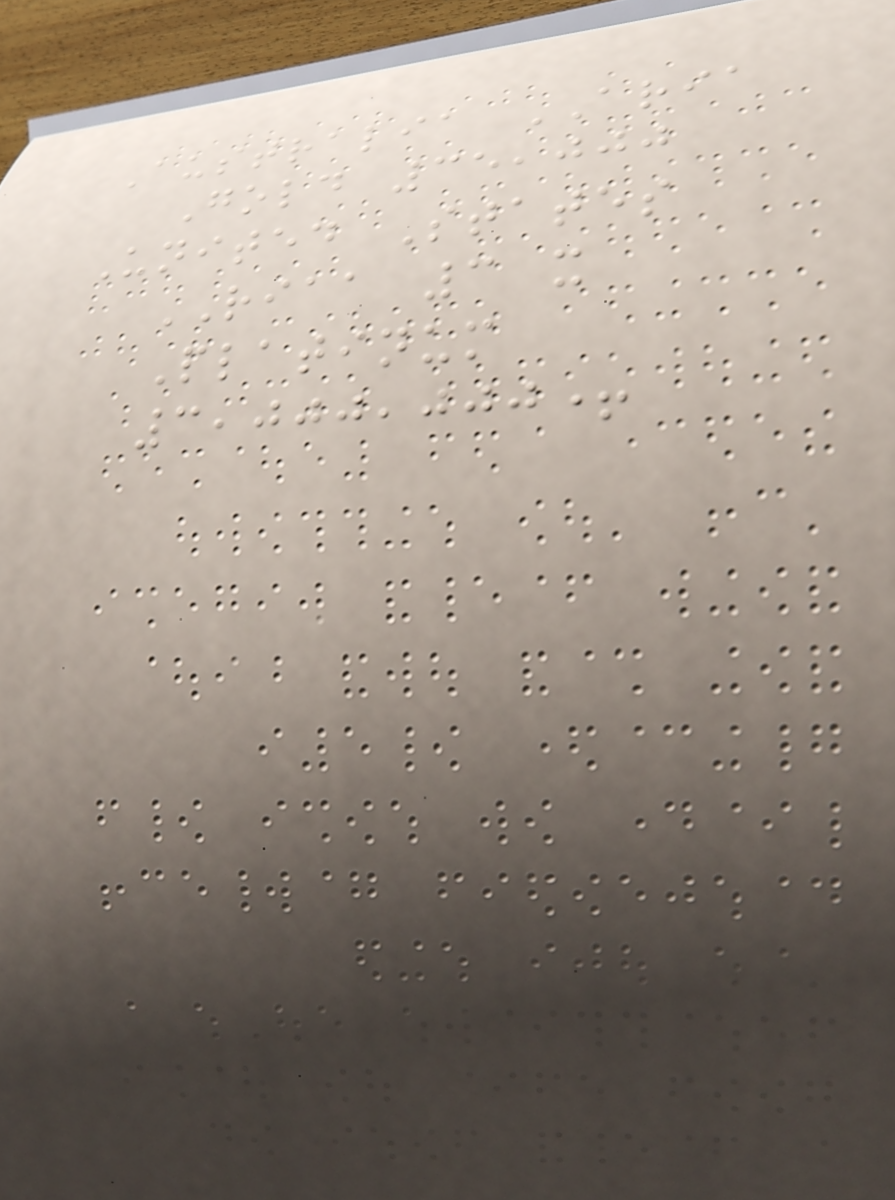Australia ARIA
Gold 35,000
United States
RIAA 3 x
Platinum
3,000,000+
